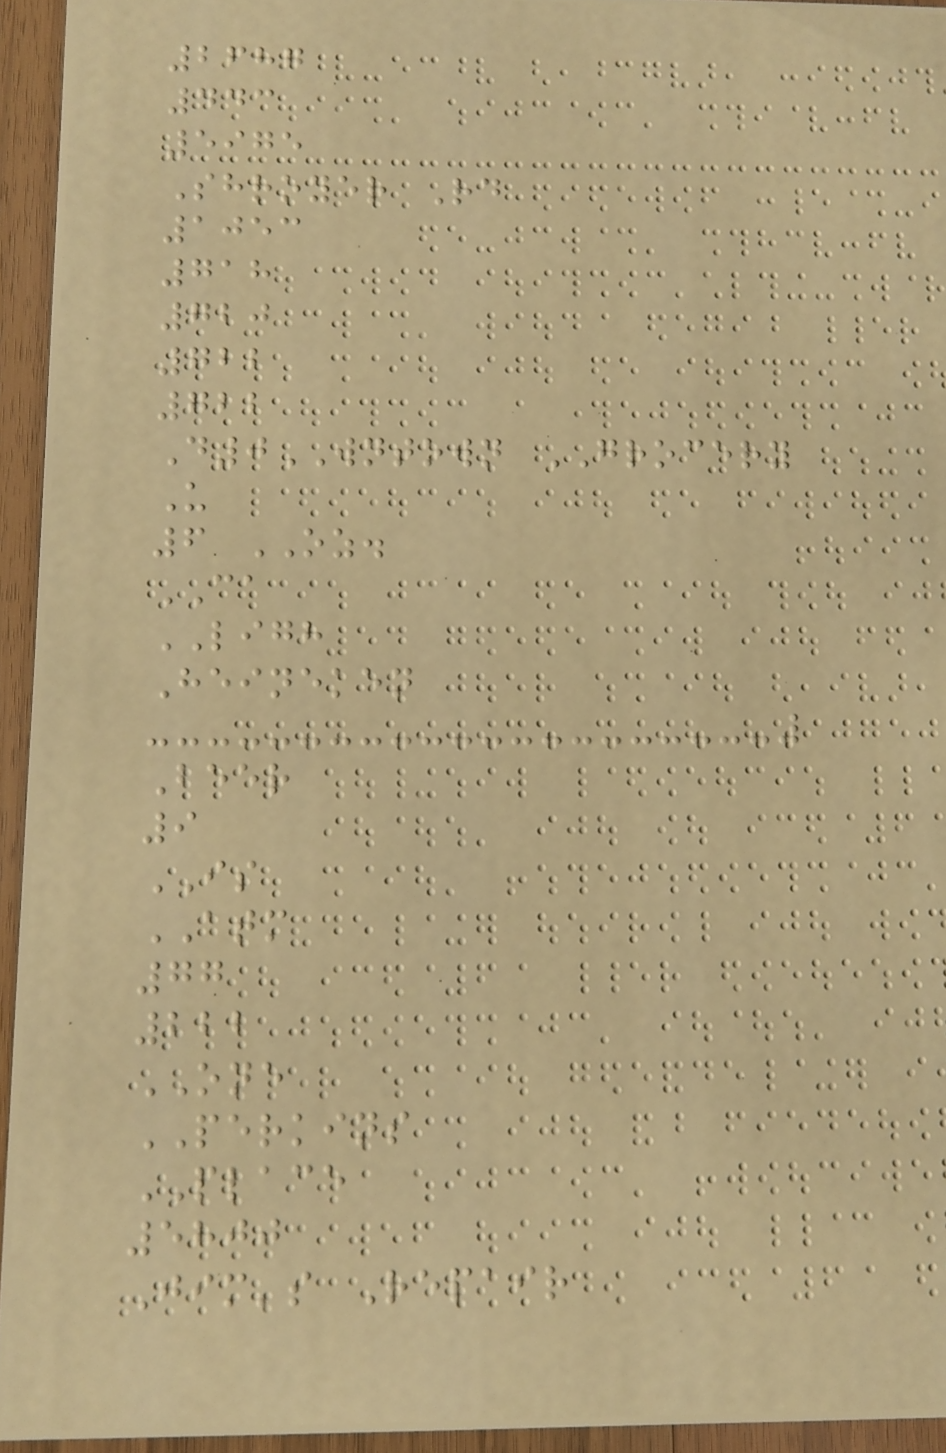2687
443
5975
Shroyer Rd
1053
718
720
722
722
D0WNTOWN GROCERY
U
6 OZ.
CA
LIGH
Heineken
Beer
9
IS
ATM
77
222
ONE
PERKINS
PLACE
5800
Jim's Repair
